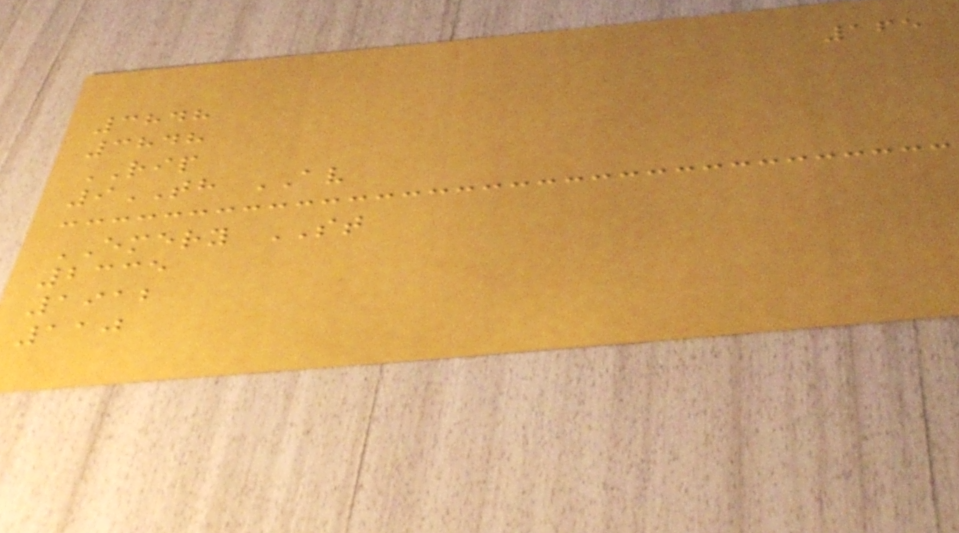165
3848
3848
RIP
9TH AV
EMERY ST
2335
1912
110
